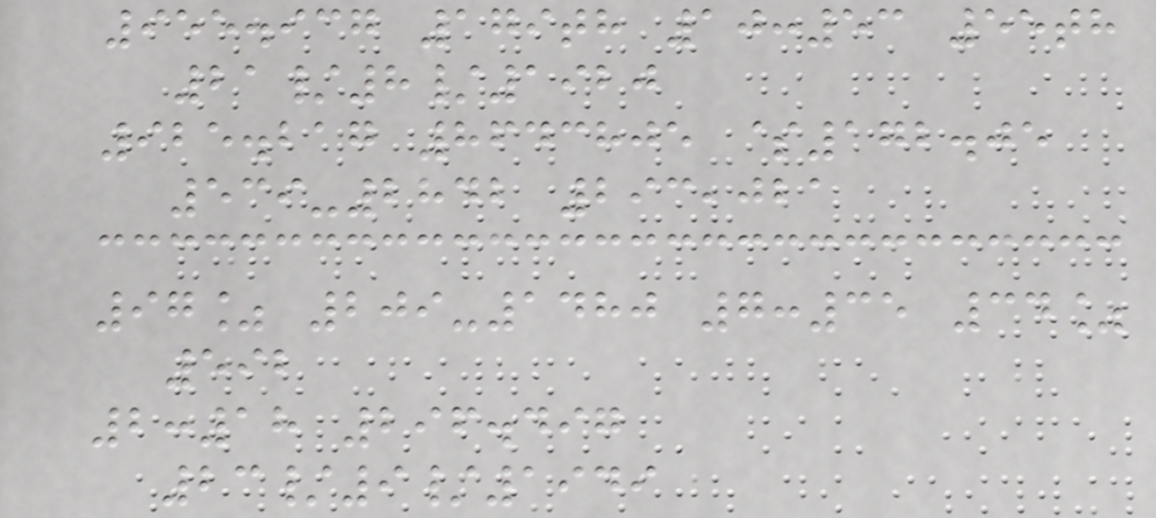955.937 179th 10:53 55th
21/8/1920
925.217 8643805 $172.05
539-2842 293,021
97% 209-1480 7:35 34%
592
2:18 296.497
23/9/1949
